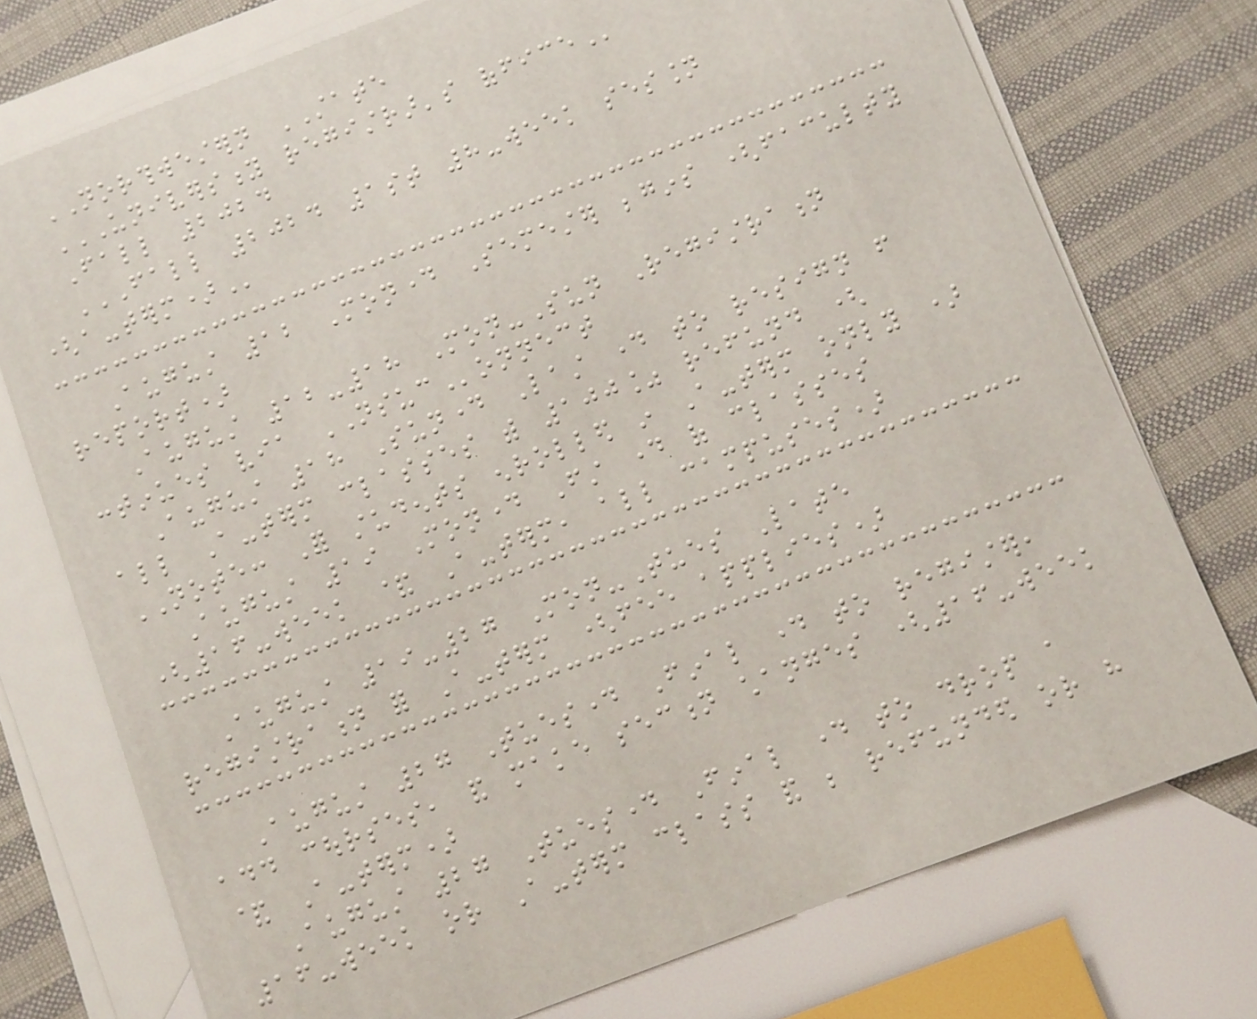NORTHWESTERN STATE
UNIVERSITY REGISTRAR'S OFFICE
Fall 2024
FALL 2024 1ST 8-WEEK SESSION
(A-TERM)
August 12 Monday Semester begins (faculty
report)
August 12-18 Mon-Sun Registration
continues via NSUConnect
August 18 Sunday Last day to resign from
all A-term classes with 100% refund (
NOTE: For students enrolled in A-term only )
August 19 Monday First day of classes
(16-week & A-term, all campuses)
August 19-27 Mon-Tues Late
registration for A-term (fee applies)
August 27 Tuesday Final day to register,
add courses, and make section changes (16-week
& A-term)
August 27 Tuesday Final day to drop a
16-week or A-term class and be refunded or have
